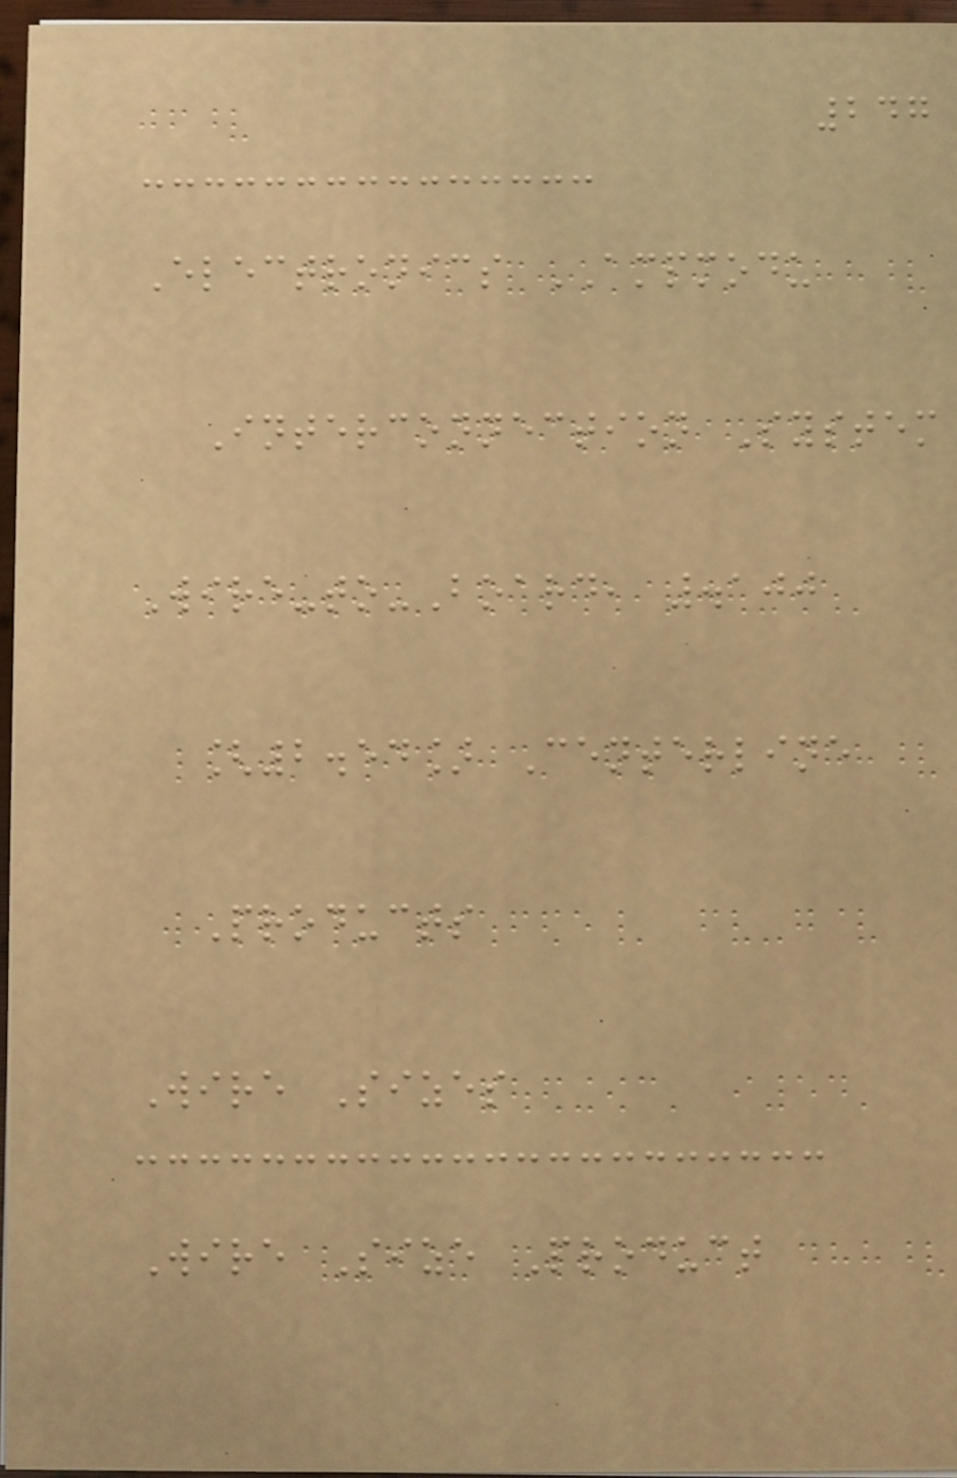247
Electronics AMPMODU
Interconnection System
Wire-to-Board, .100
[2.54] Centerline
Products
Wire Sizes
Wire Size Product
